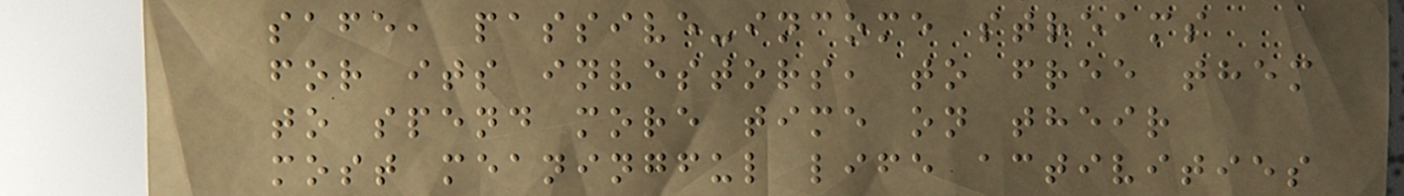safe, passive-income streams
for its investors, to free them
to spend more time on their
most meaningful life activities
